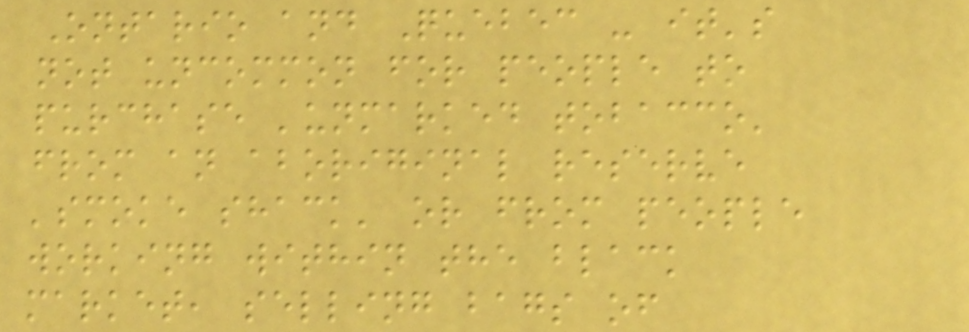Ontario and Quebec - it's
not uncommon for people to
purchase 'unmarked tobacco'
from an aboriginal reserve
'smoke shack' or from people
working within the black
market, selling bags of
